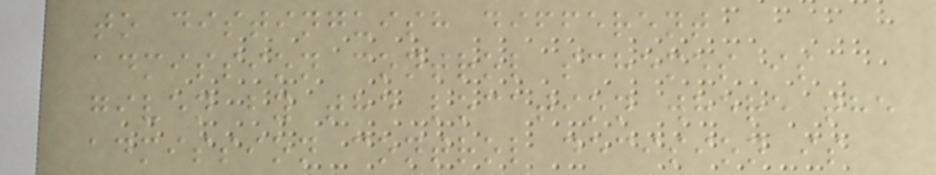to distinguish different
admission control schemes is
given by the location where the
admission control decision is
